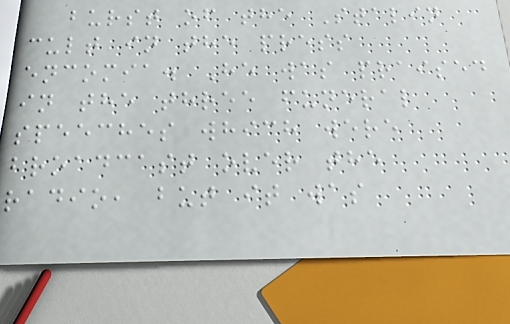burst of the Stalin
cult in the press
encomia. He was praised
in the three funeral
speeches which were
broadcast over the
radio, but it was
